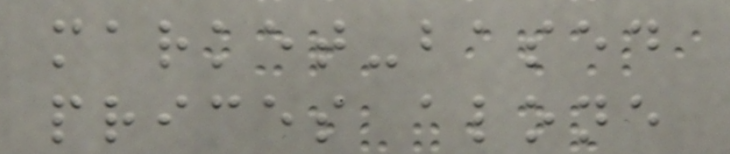market-based
prices alone
